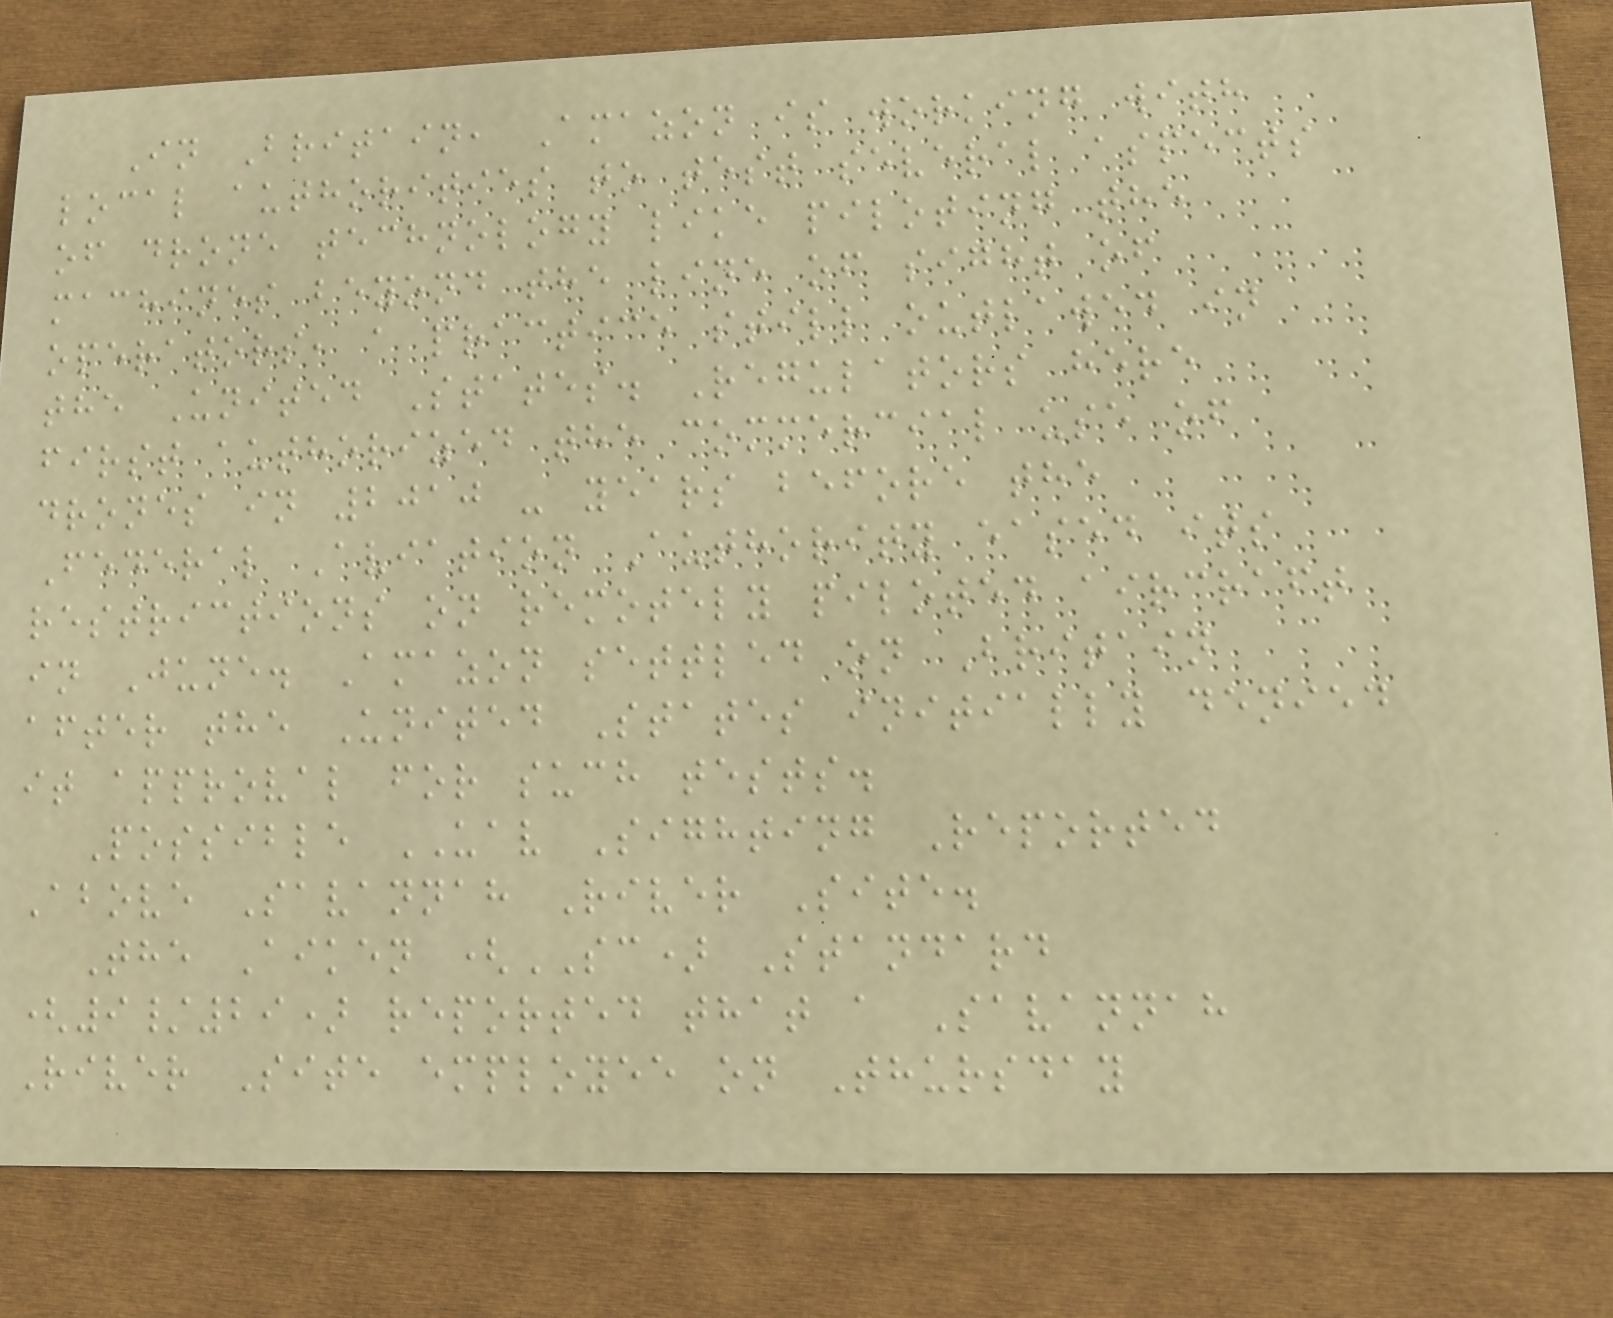In Britain, Amazon is working with
local authorities to test several aspects
of drone technology like piloting the
machines beyond the line of sight of
operators, a practice still outlawed in
the United States. Regulators here
first authorized the commercial use of
drones in 2010 - years before the
Federal Aviation Authority eased its
restrictions on remotely piloted aircraft
in June. Amazon settled on Britain
after the United States initially denied
it approval for such tests.
Possible UAV Sighting Reported
Above Savannah River Site.
The Aiken (SC) Standard
(9/29) reported that a Savannah
River Site employee on Thursday
